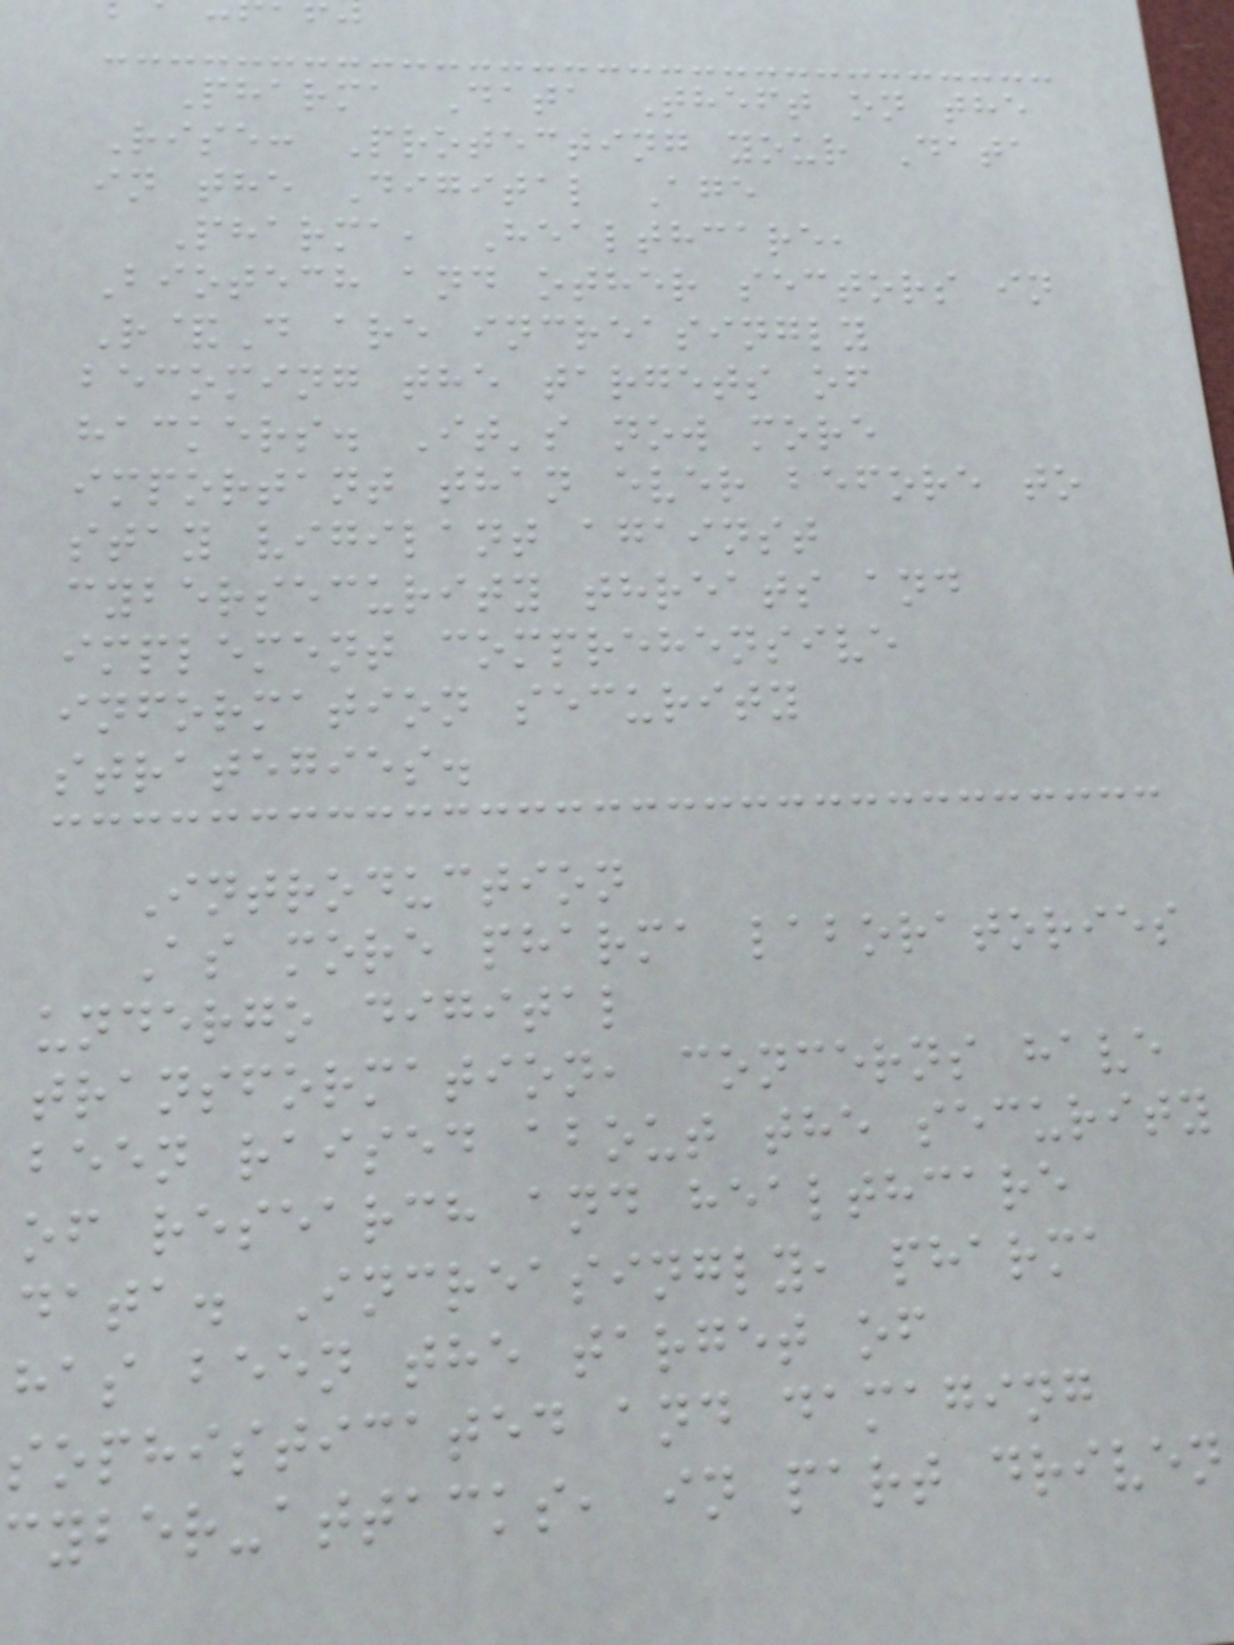Pharma Data Theft on the
Rise: Protecting your Data
in the Digital Age
Pharma, Healthcare,
Biotech and other sectors in
R&D are increasingly
becoming the targets of
hackers. It's now more
important than ever before to
stay vigilant against
cybersecurity threats and
implement comprehensive
information security
strategies.
Introduction
As more pharma laboratories
undergo digital
transformation, concerns have
been raised about the security
of research and healthcare
data. Increasingly, pharma
has been the target of
sophisticated and damaging
cyber-attacks, in part driven
